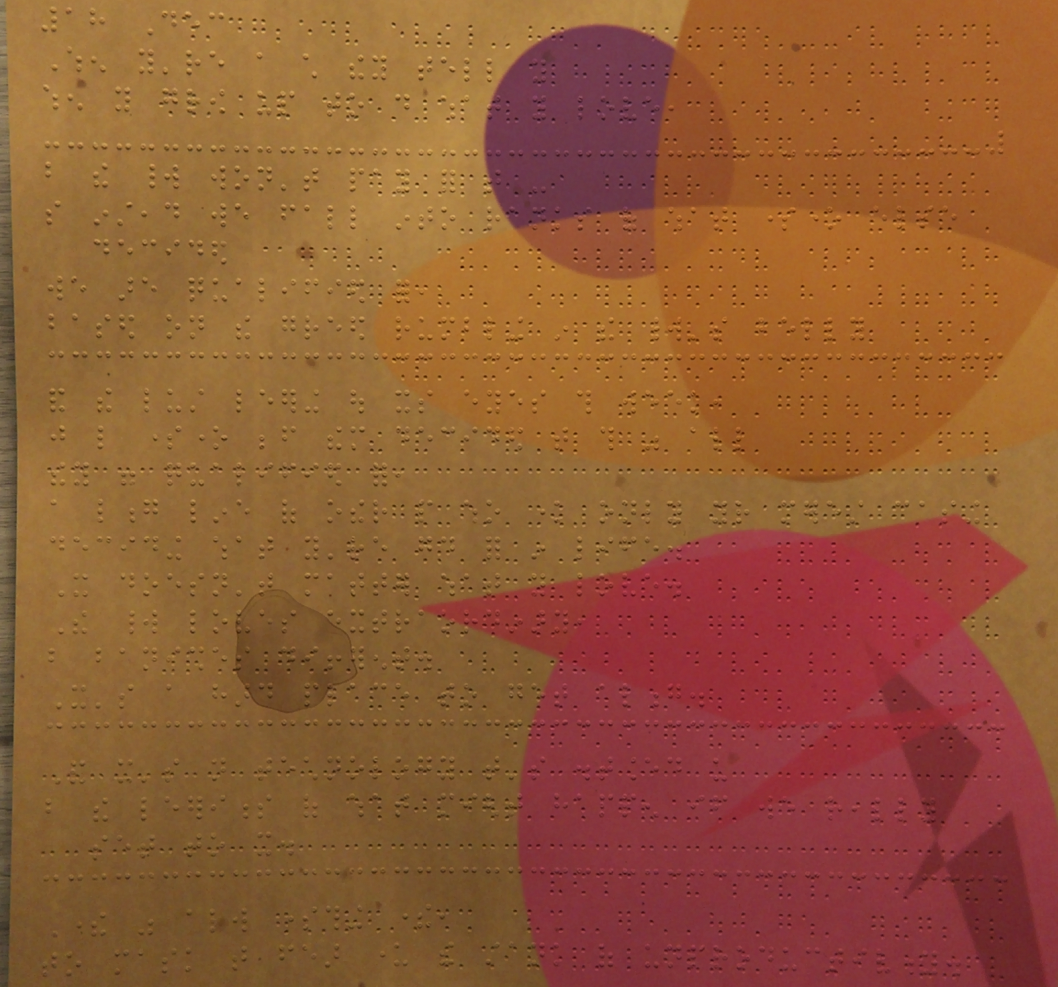18 Dec
When you're a child they tell you
when you grow up to do what you love,
but the world won't pay for that -
so instead we fall into ranks of what someone else
decided
we are qualified for,
based on the greed rumbling in the world's belly
and the lust leering out its eyes this week,
just like someone before them decided that this was all
they were qualified for,
a long line of other people who know only your merest casing
deciding what you're good for in life.
It doesn't matter what you love.
The world loves extraordinary,
but banishes different.
It's a hard place to get along.
And it's not technology that's distanced us
but the leeriness of what might happen if we really
set to it.
There was always something there,
to mask that fear under the stank of unproductivity.
